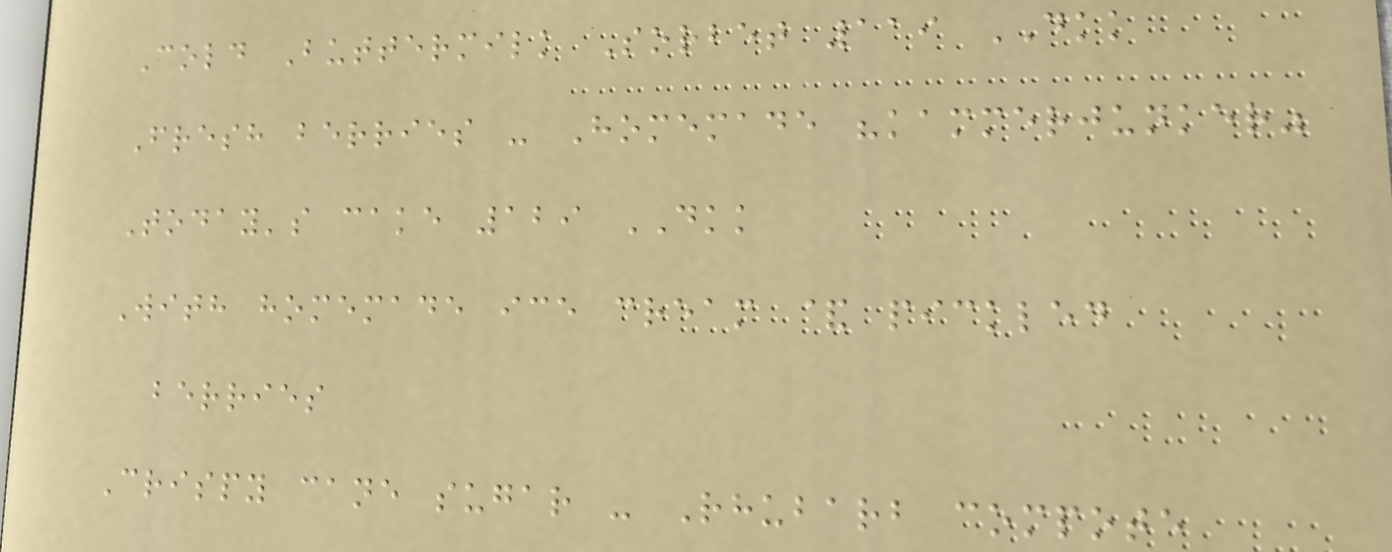Cold Buttermilk Sorbet 119 DKK
Fresh berries - Homemade "kammerjunker"
Today's cake 129 DKK
With homemade ice cream & pickled
berries
Crispy cane sugar - Rhubarb compote
